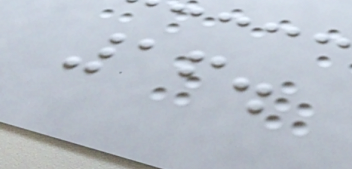16.
